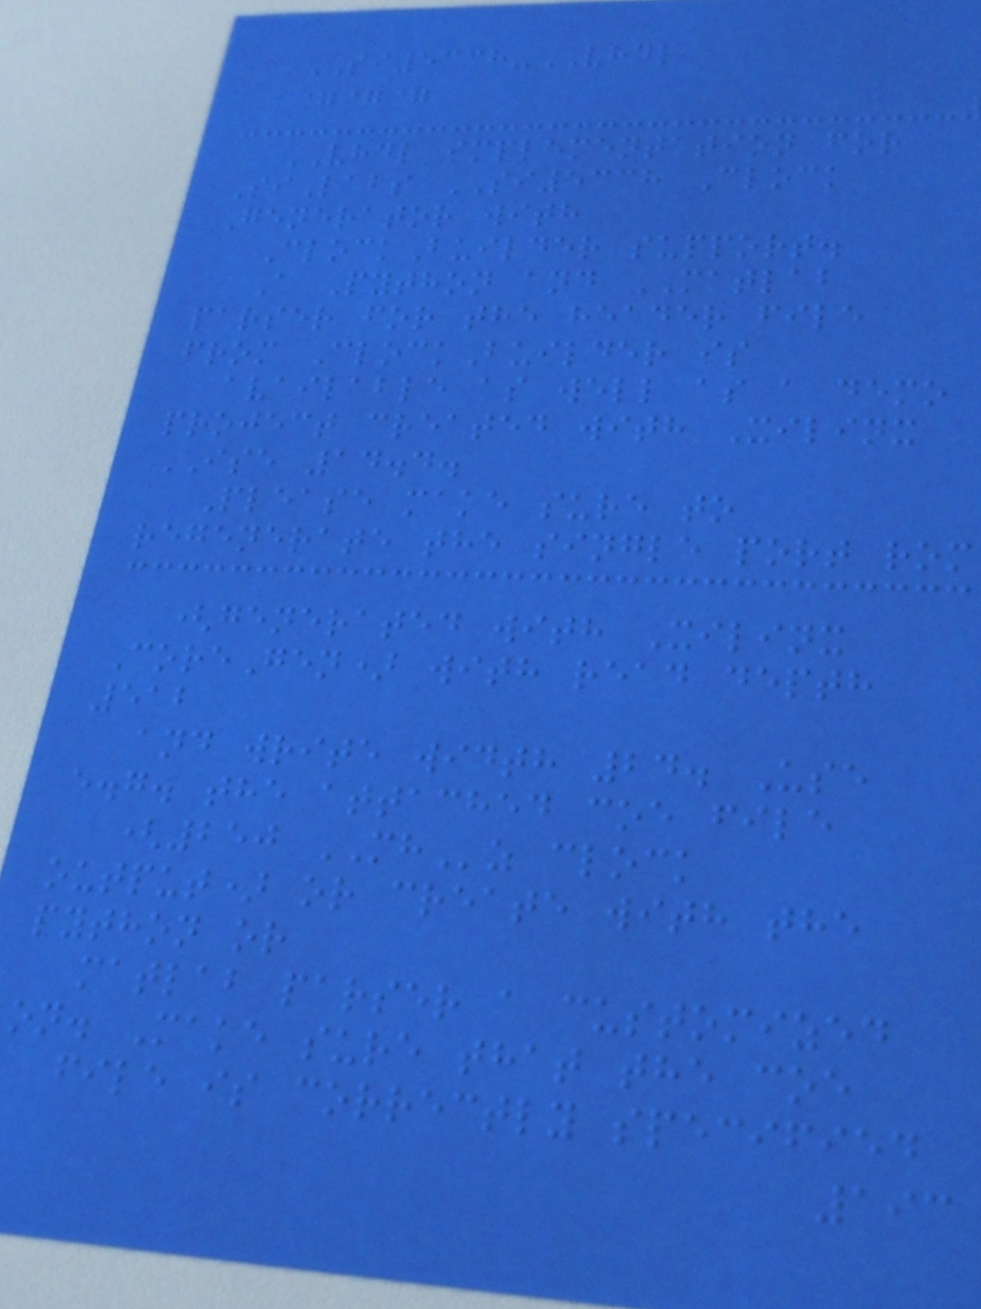SI5338-VHDL
===
VHDL implementation for
SiLabs SI5338 Clock
Generator with
ClockBuilder support.
A Python and MATLAB
parser for the header file
from ClockBuilder is
available as well as a demo
project created with Xilinx
ISE 14.4.
Please make sure to
regenerate the single port rom
(generated with Xilinx
CoreGen) with read depth
512
and write width 24. Use
e.g. the attached coe file
(250 MHz clock
output) or create with the
python or
matlab parser a customized
on. Make sure that the coe
file is correctly specified
193
